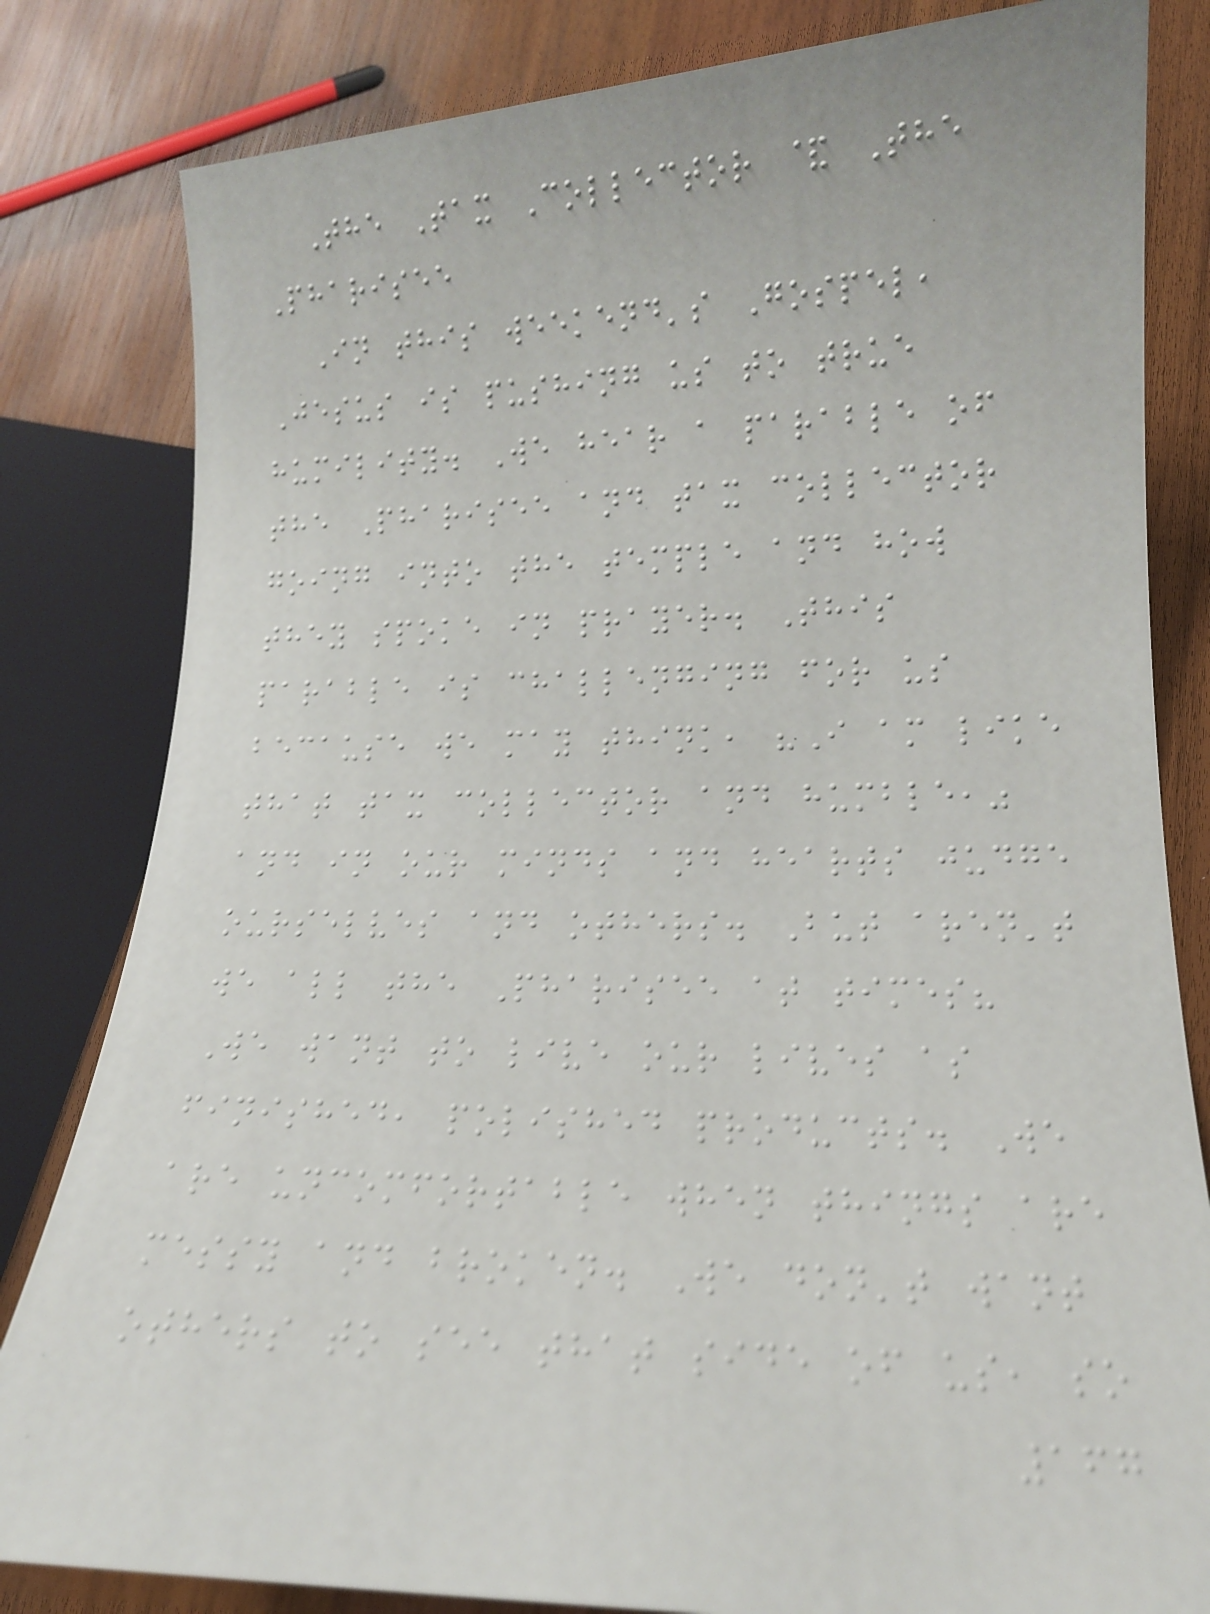The Tax Collector & The
Pharisee
In this weekend's Gospel,
Jesus is pushing us to true
humility. We hear a parable of
the Pharisee and tax collector
going into the temple and how
they spoke in prayer. This
parable is challenging for us
because we may think, "I am like
that tax collector and humble,"
and in our minds and hearts judge
ourselves and others. But aren't
we all the Pharisee at times?
We want to live our lives as
finished, polished products. We
are uncomfortable when things are
messy and broken. We don't want
others to see that side of us, so
167
